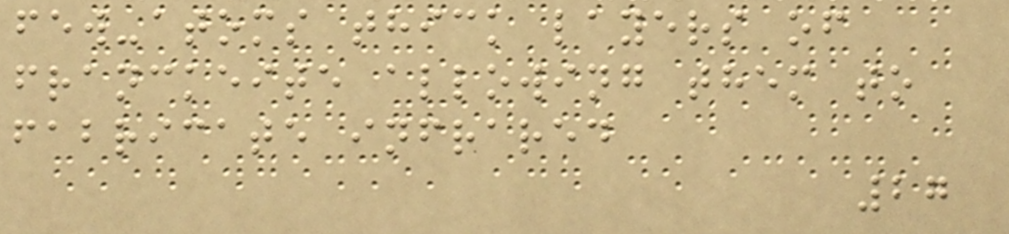few-atoms thick layers of
franckeite allowing them to
fabricate infrared
27
